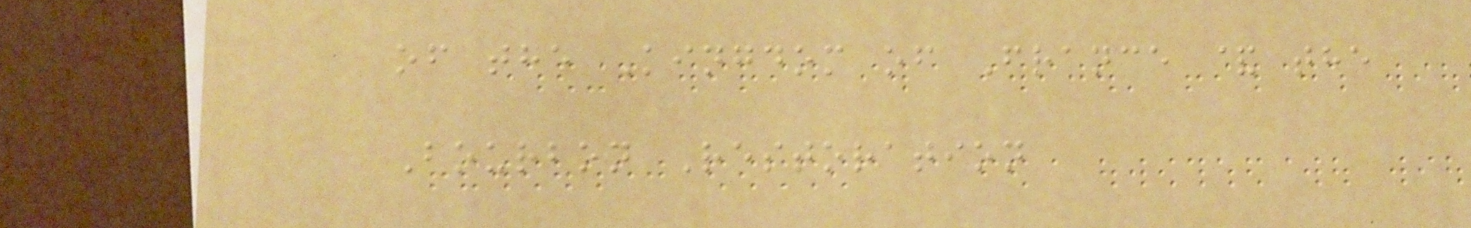of the Kingdom of France & the
Bourbon Restoration
